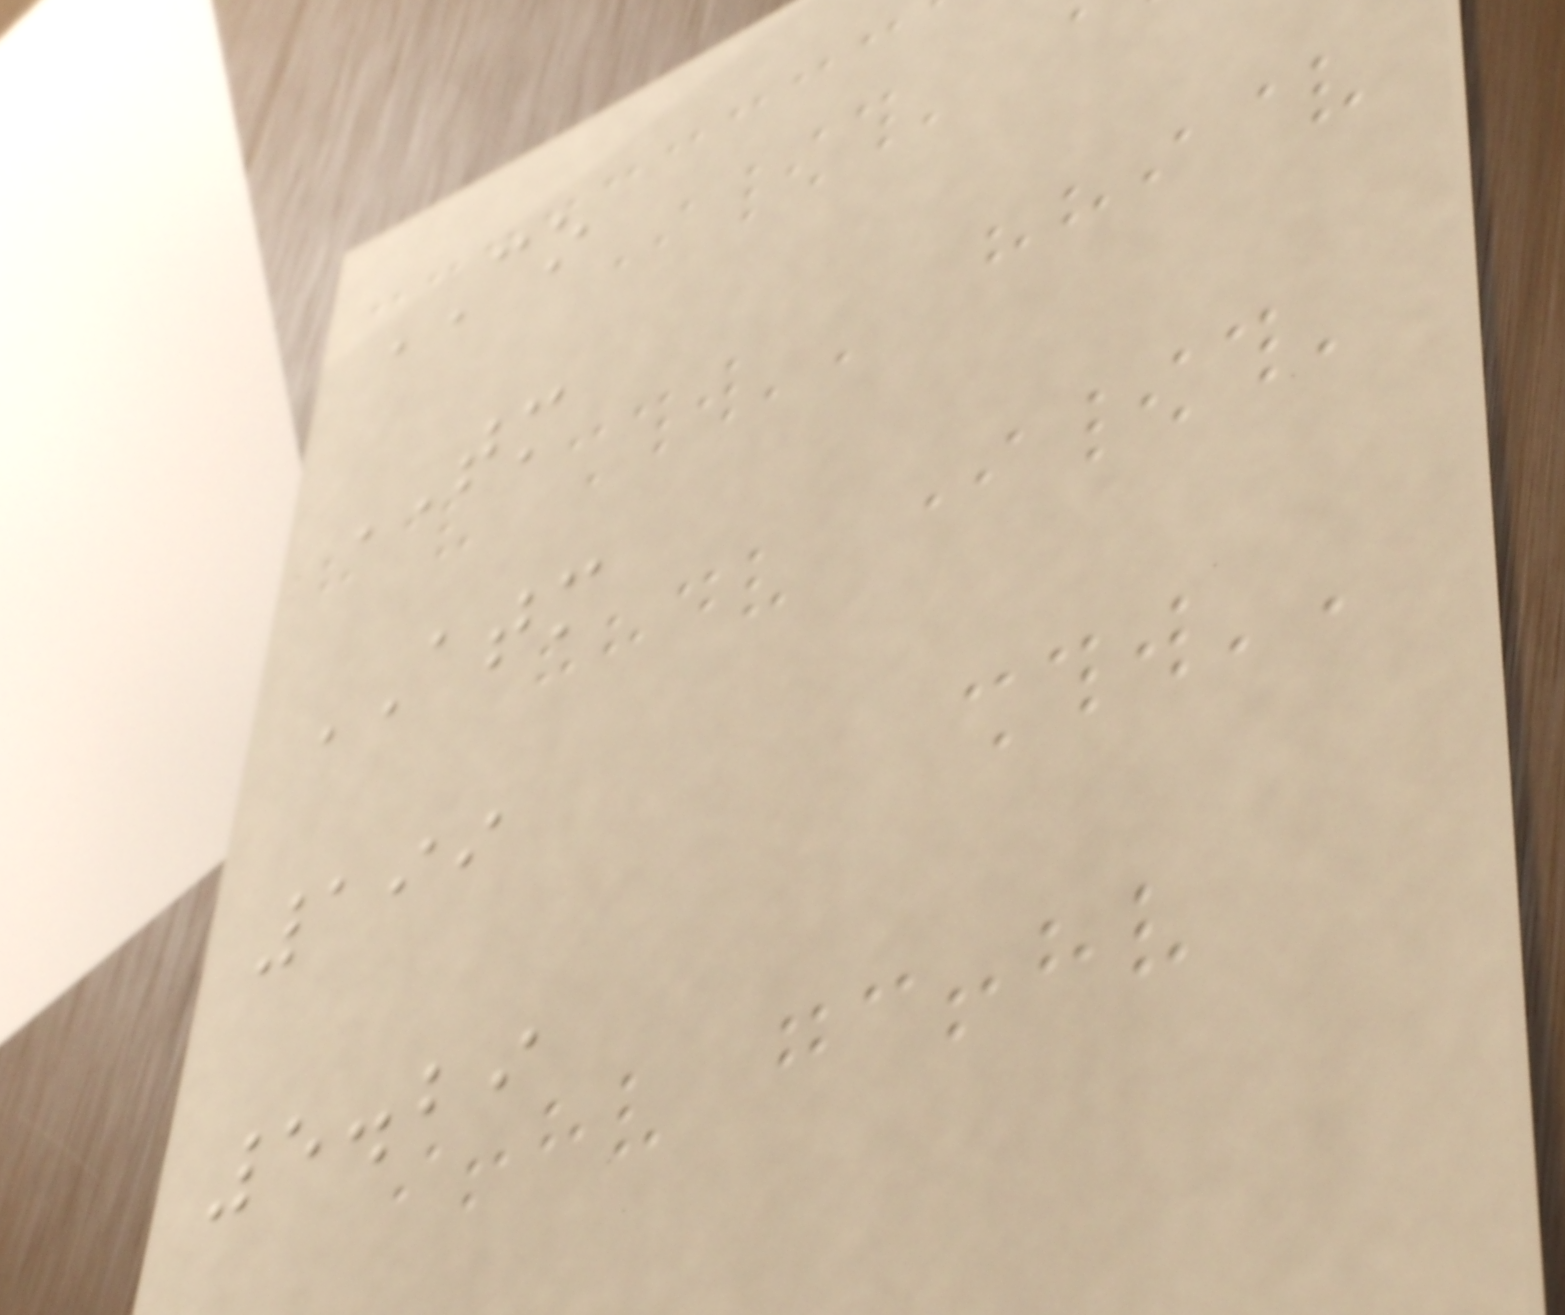CO
TM
ATM
199
5.29
